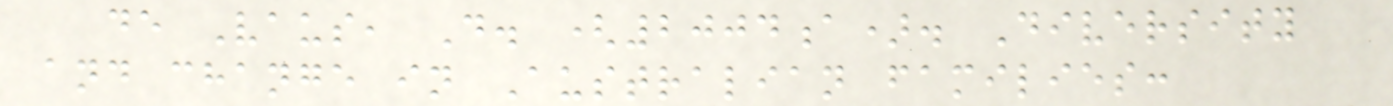de Vaus, D. (2004a). Diversity
and change in Australian families:
